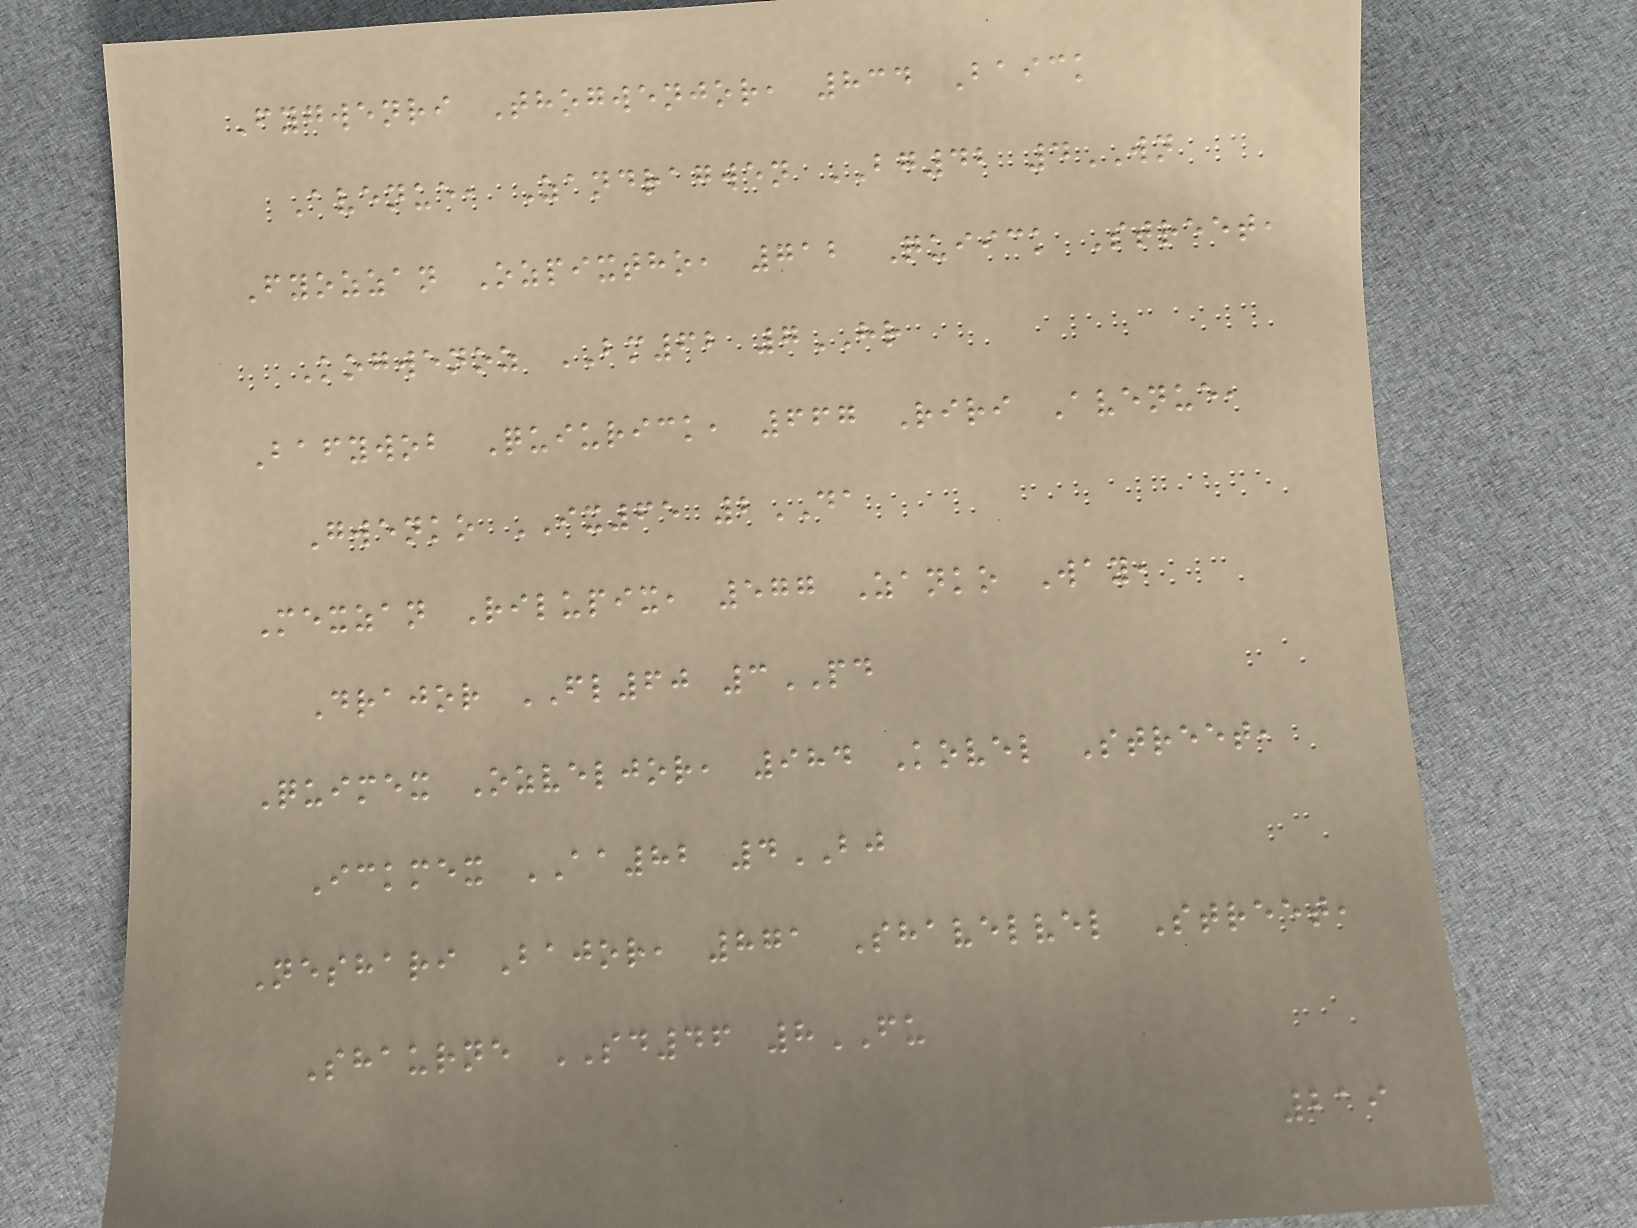Fygwenri Thogwenjor, 834 Baick
Avenue, Zandragwen BG42 4WN
Fyozzan Ozpixtho, 712 Quiick Street,
Kogwenoz BM62 7HR
Bafywob Quiurick, 667 Riri Avenue,
Gwenko IX65 2DA
Mexzan Rilupix, 577 Zanko Way,
Drajor FL60 3PD
Quimex Ozveljor, 984 Kovel Street,
Ickmex AA82 4BJ
Neshari Bajor, 871 Shavelvel Street,
Shaurne SD46 8FU
219
